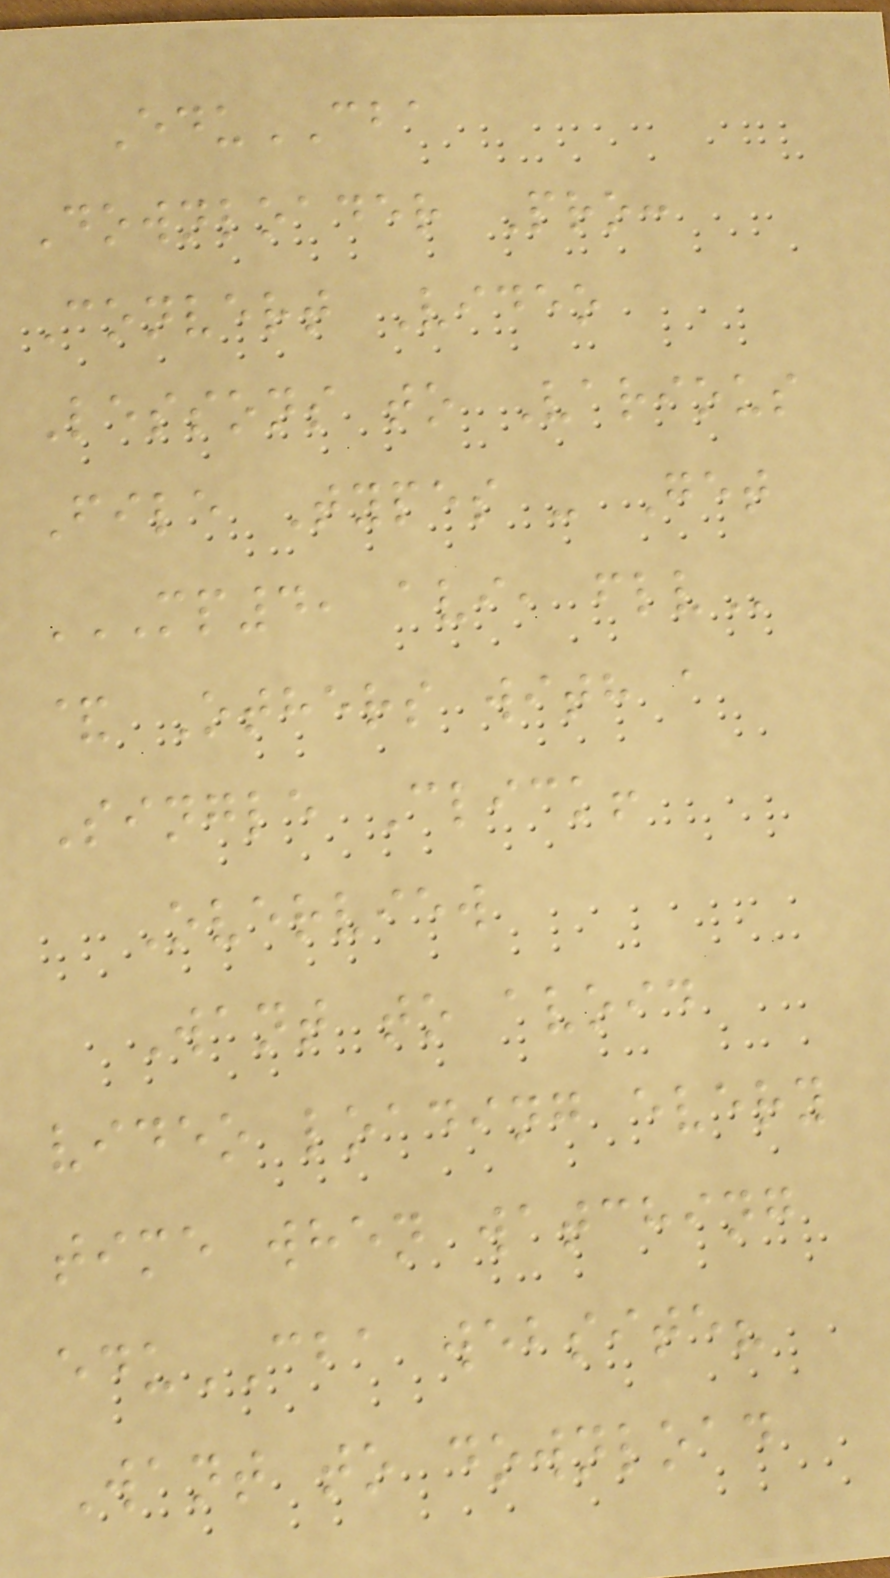EduCBA
Downloader Pro:
Convert Video
Lessons to Various
File Types - Get
MP4, AVI, FLV
& Others with a
Single Click!
Overview
Want to avoid
video loading every
time when watching
eduCBA website?
Want to download
